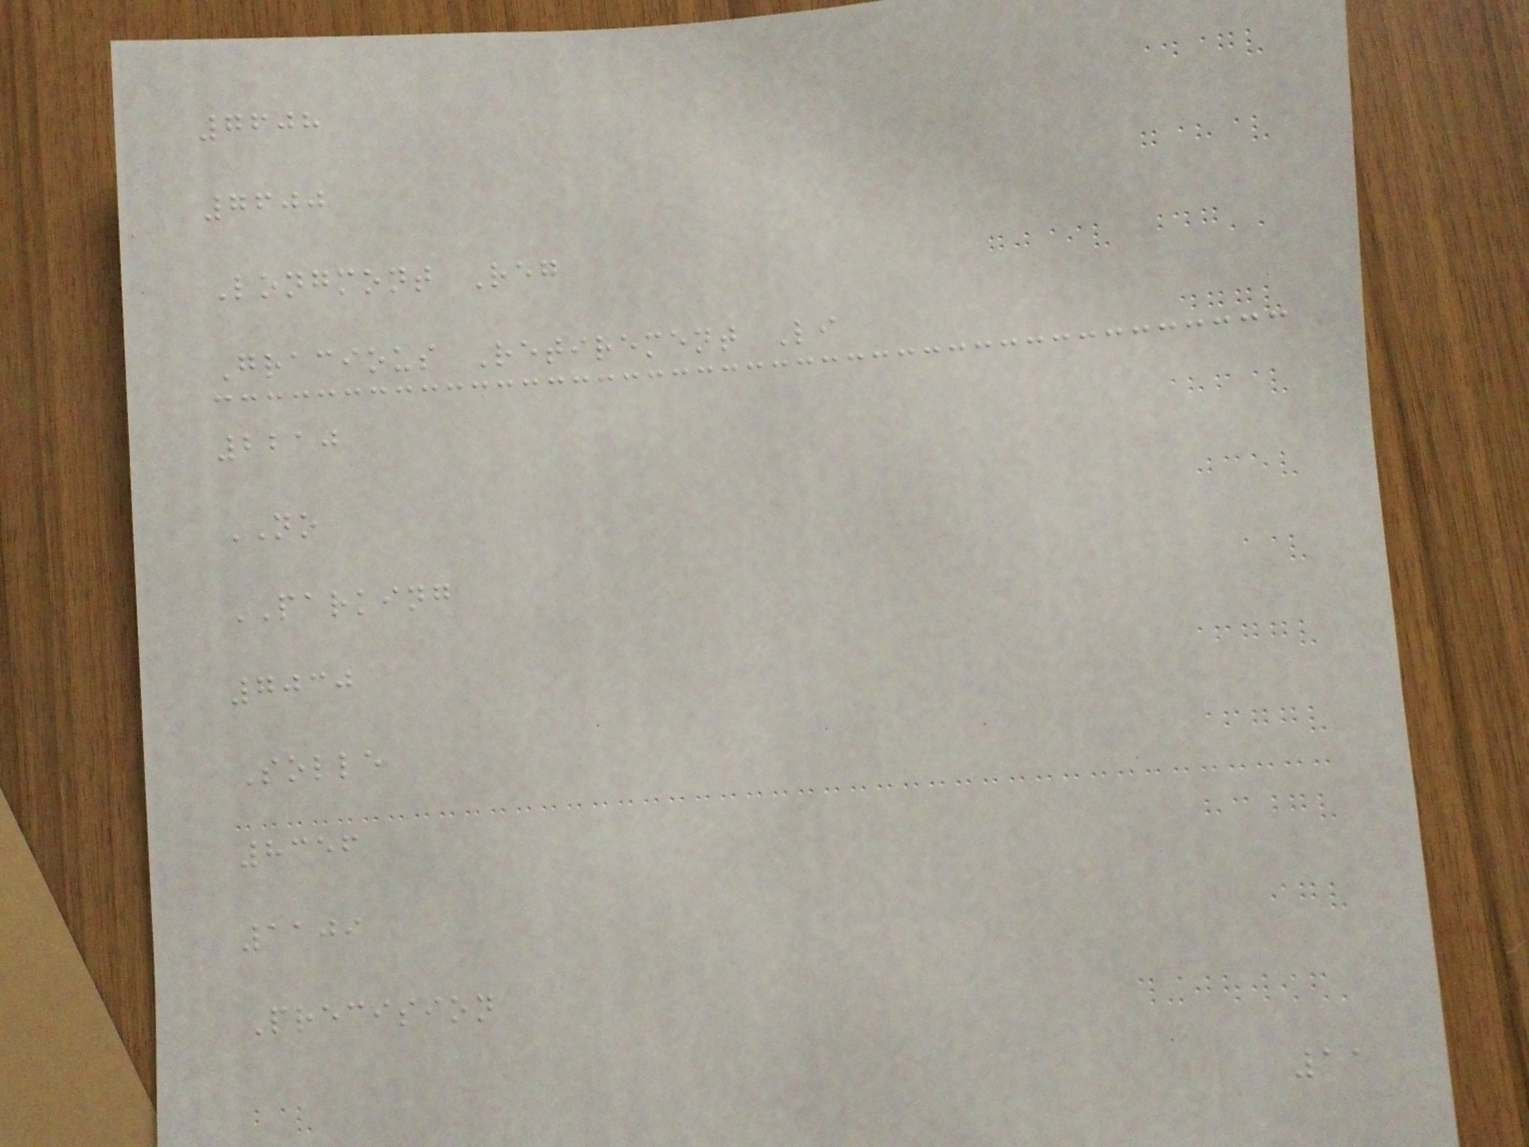7608
7600
Longmont Reg
Gracious Retirement Li
2210
NO
PARKING
7030
Solle
8356
1109
Precision
11
